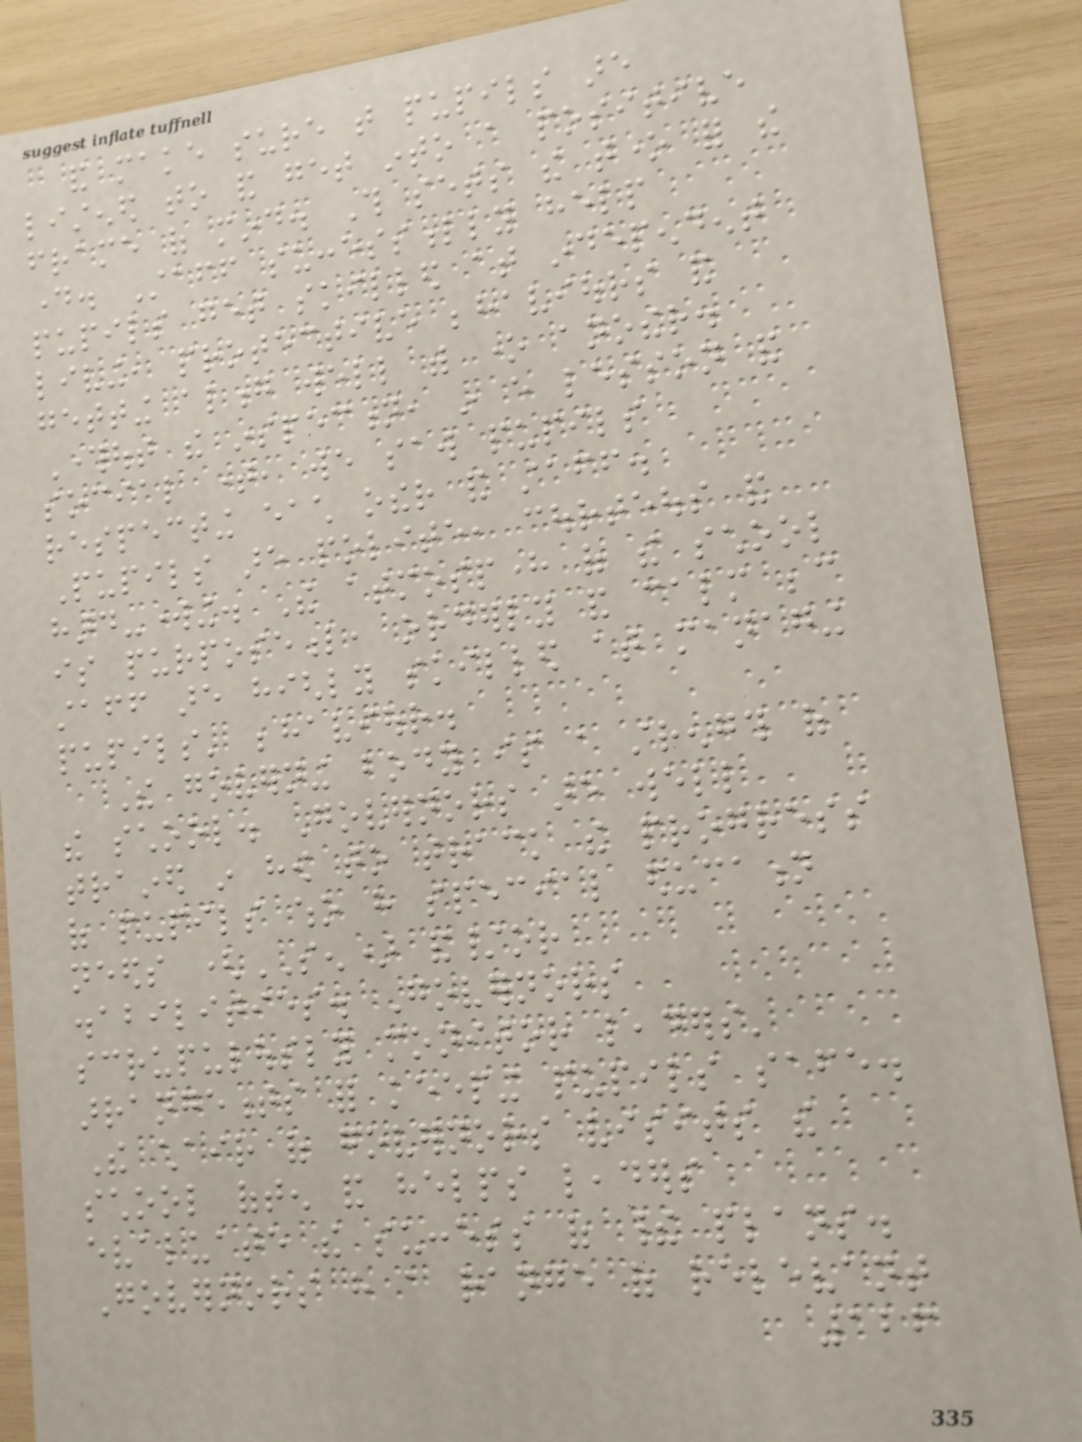and make sure that pupils are
listened to and get into a positive
frame of mind. This sets the tone for the
day. Staff successfully help
pupils get skilled at independent
living, protective behaviours and
getting along well with one another.
Throughout the inspection, in every lesson and
social time, we saw pupils
respecting each other and staff.
Pupils are polite, courteous and
hard-working. The atmosphere of the school
is purposeful, orderly and calm because
staff are highly skilled at managing
pupils' behaviour.
The governing body is a strength of
the school. Governors are well
trained in how to track the progress
of pupils who have special education
needs (SEN) and/or
disabilities. Governors
scrupulously monitor leaders'
arrangements for keeping pupils safe.
The chair of governors visits the
school often and helps leaders
evaluate the success of their plans.
Governors have a range of relevant
126
